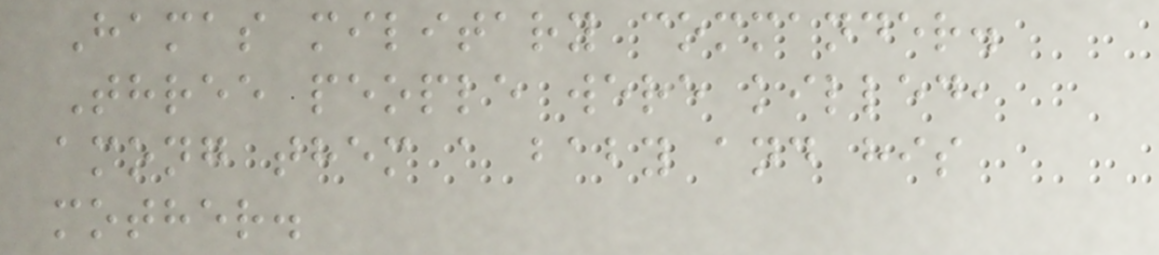Hamas military commander.
Three people were killed,
among them a baby and his
mother.
